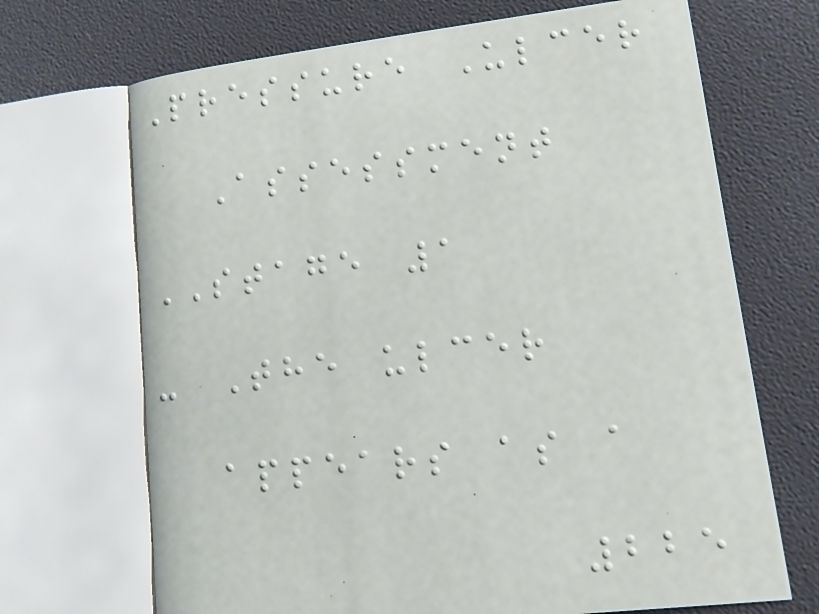Pressure Ulcer
Assessment
STAGE 1
- The ulcer
appears as a
225
